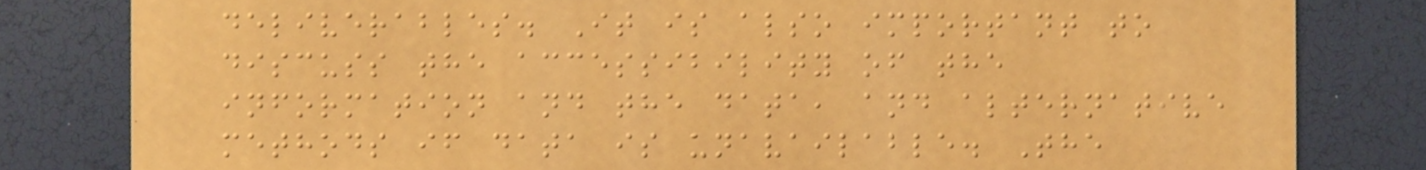deliverables. It is also important to
discuss the accessibility of the
information and the data, and alternative
methods if data is unavailable. The
